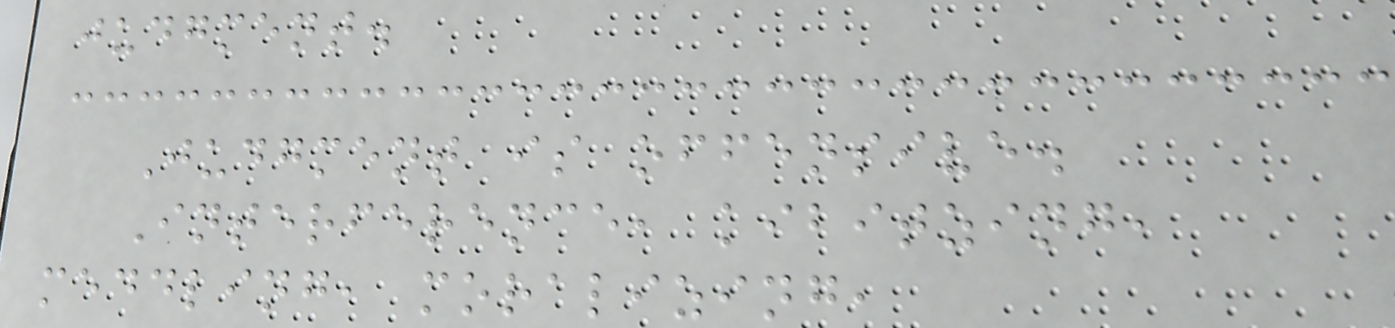judgment.
Judgment is offensive.
Interference, kibitzing,
meddling, moralizing,
